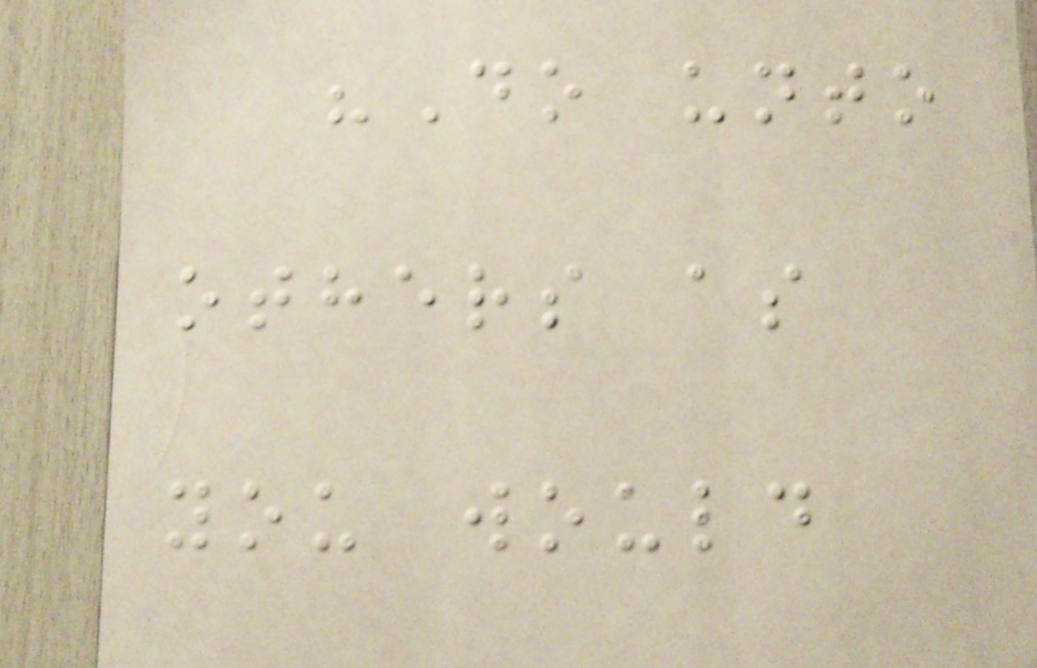"Do unto
others as
you would
